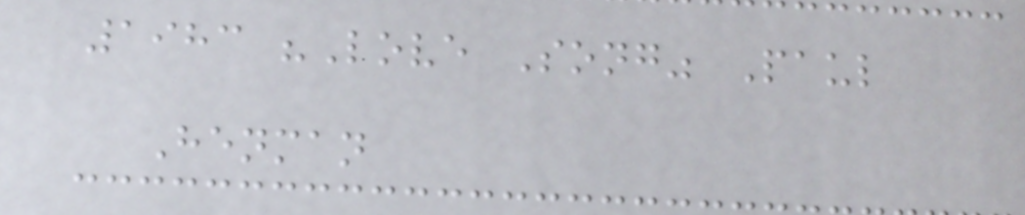1983 "Love Song" Paul
Henman
